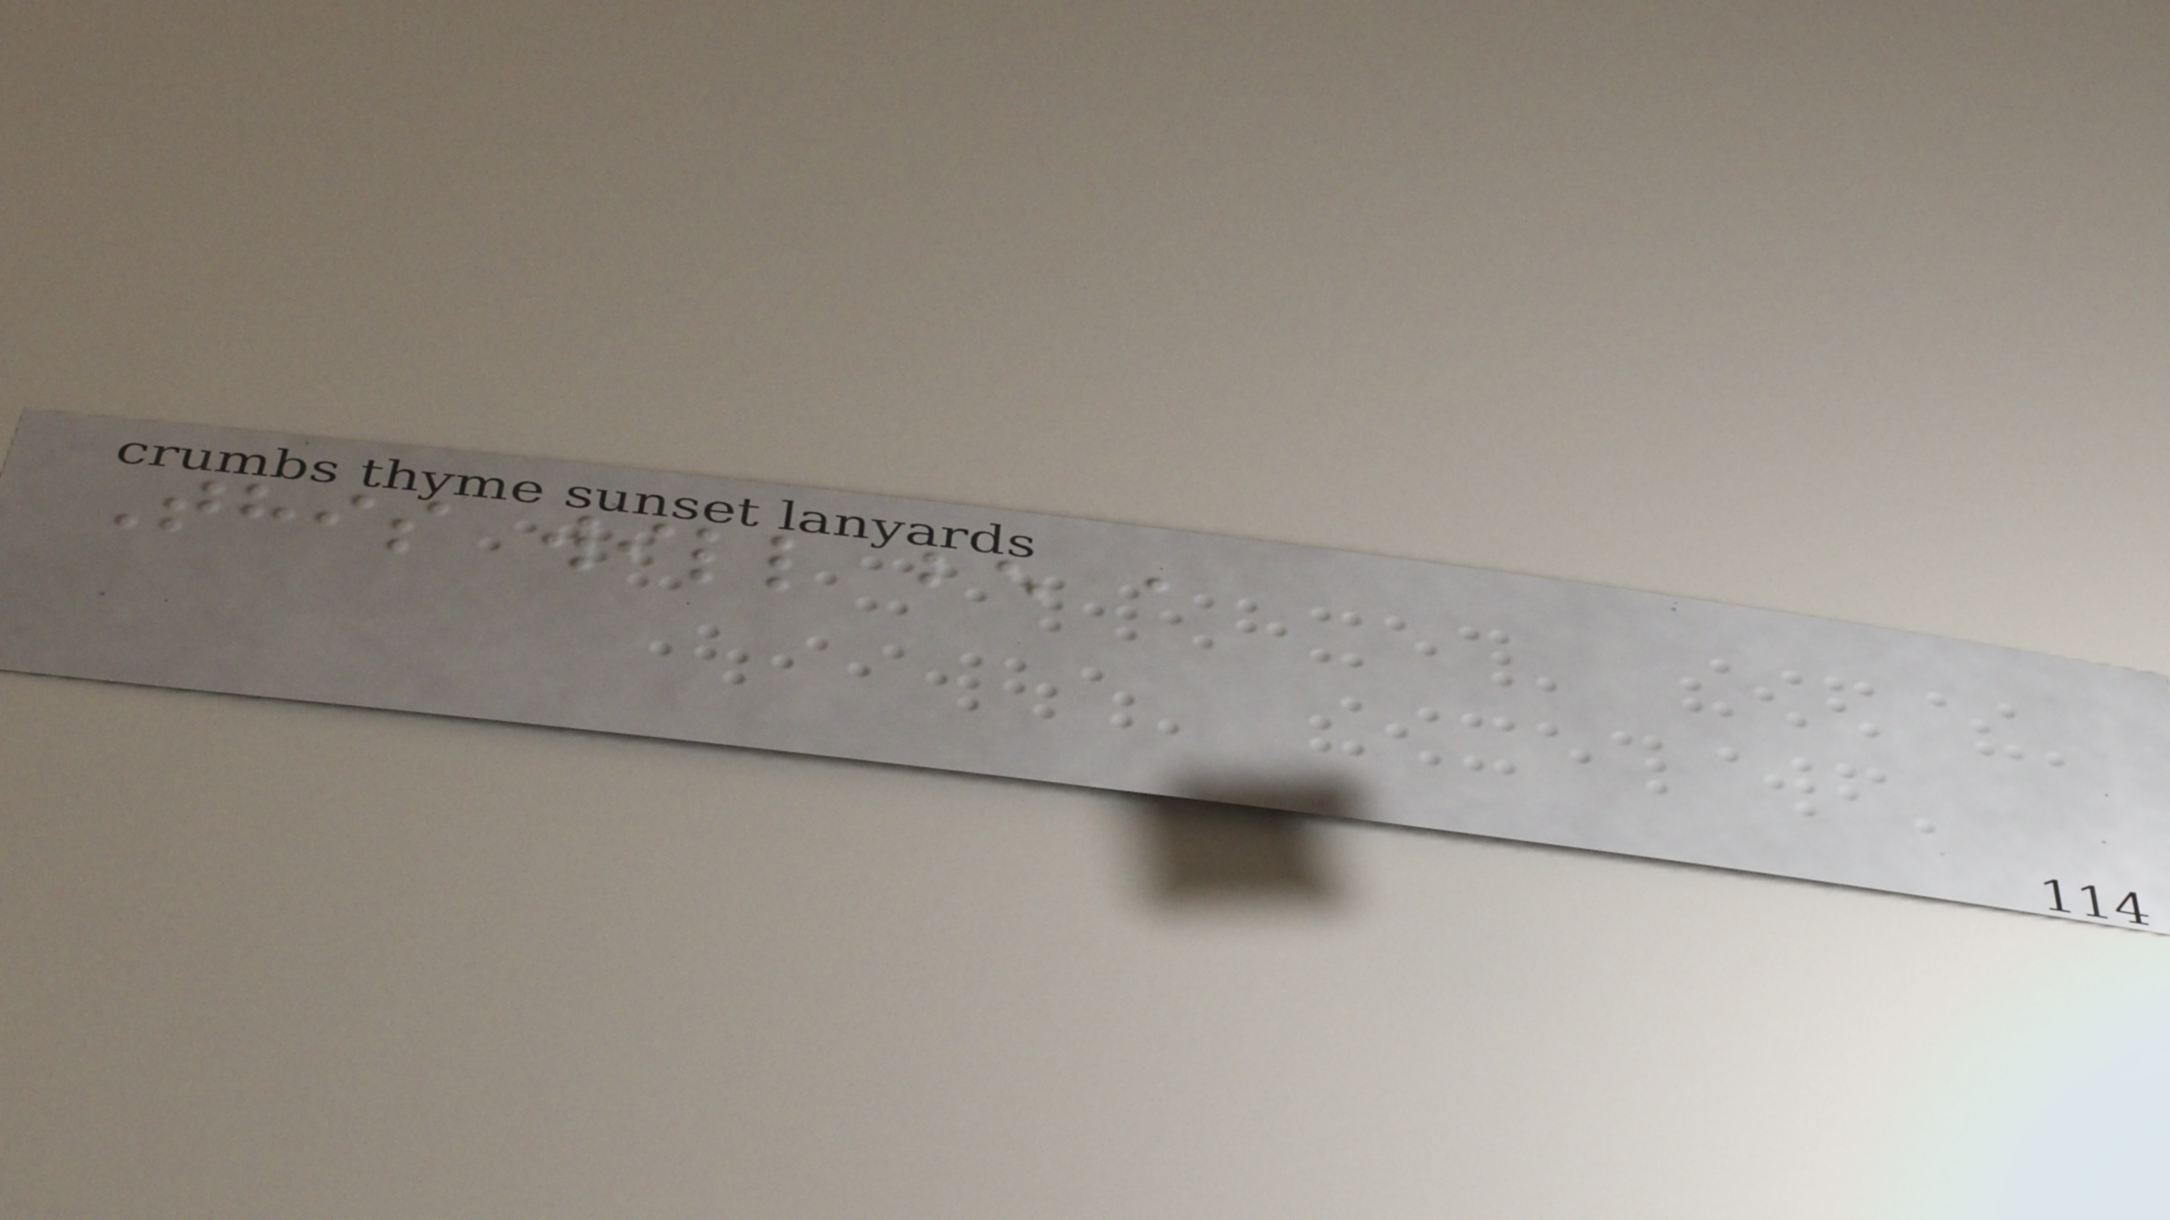This will be a
